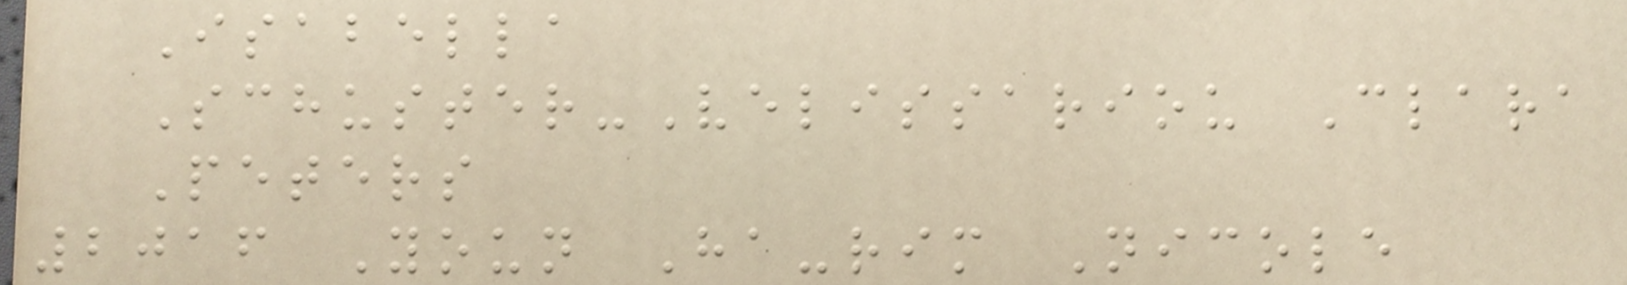Isabella
Schuster-Velissariou Clara
Peters
2016 Youn Ha-rim Nicole
